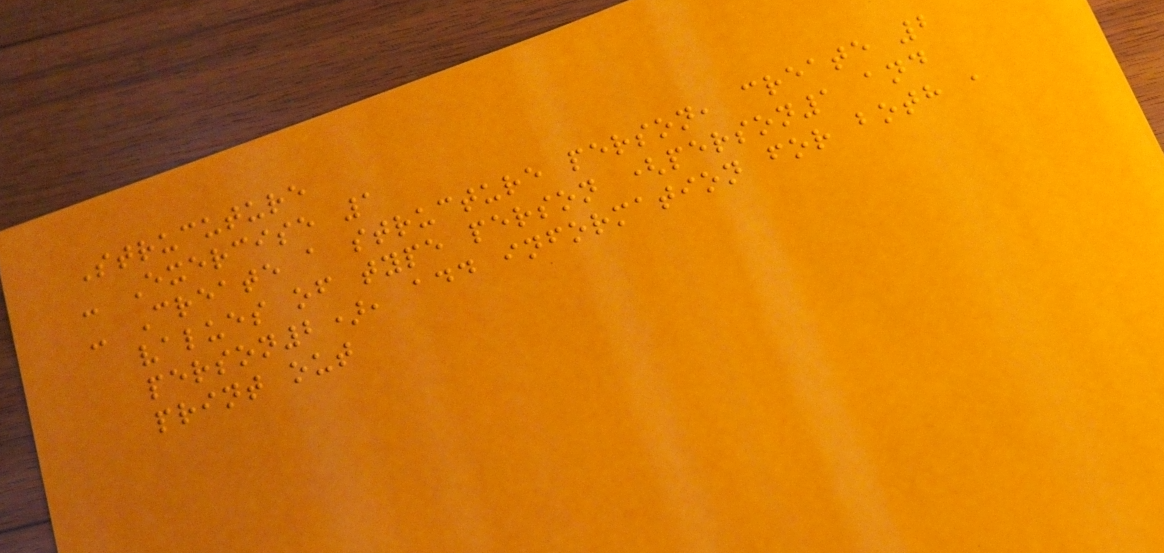Strucuture
- Exercise 1
- Create a structure person, create 2
values of type person (person1 and
person2), add information for both ,
print out
